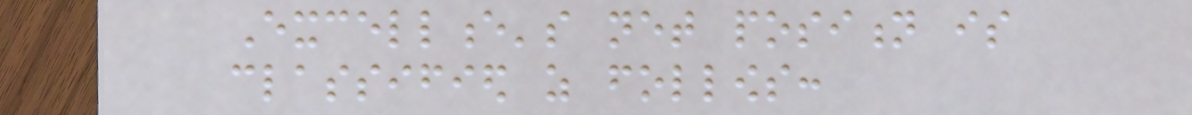Excellence's net position is
classified as follows:
